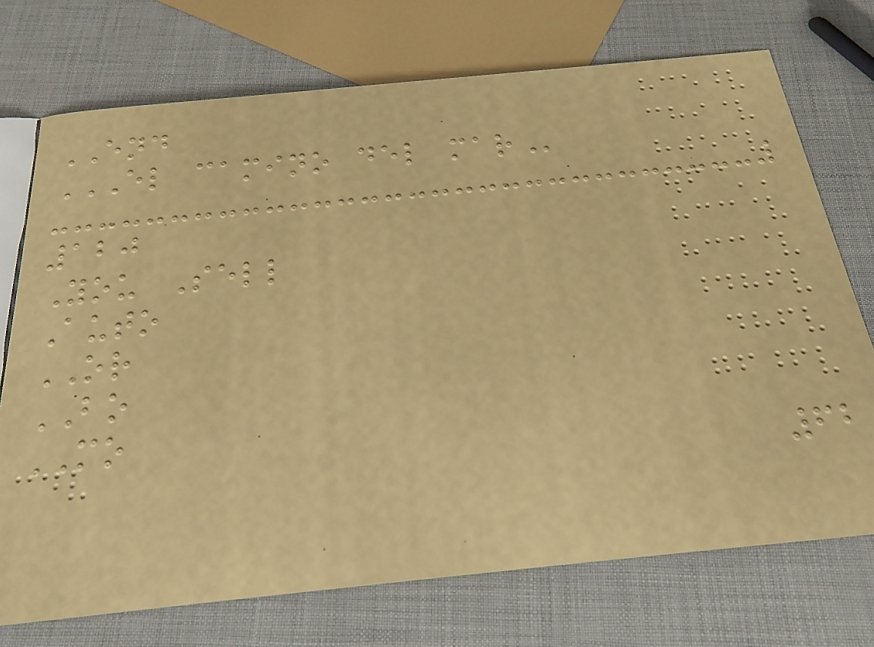END
EL CAMINO DEL MAR
120
You Sell
Auto
OR
BO
MO
62
